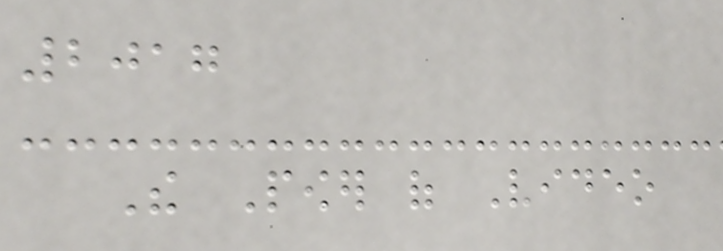2017
The Power of Video
